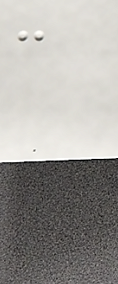-
